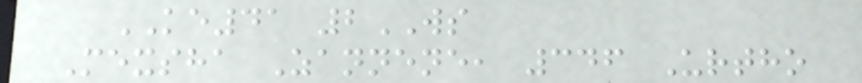KE41 2WS
Mexsha Zannene, 346 Urtho
